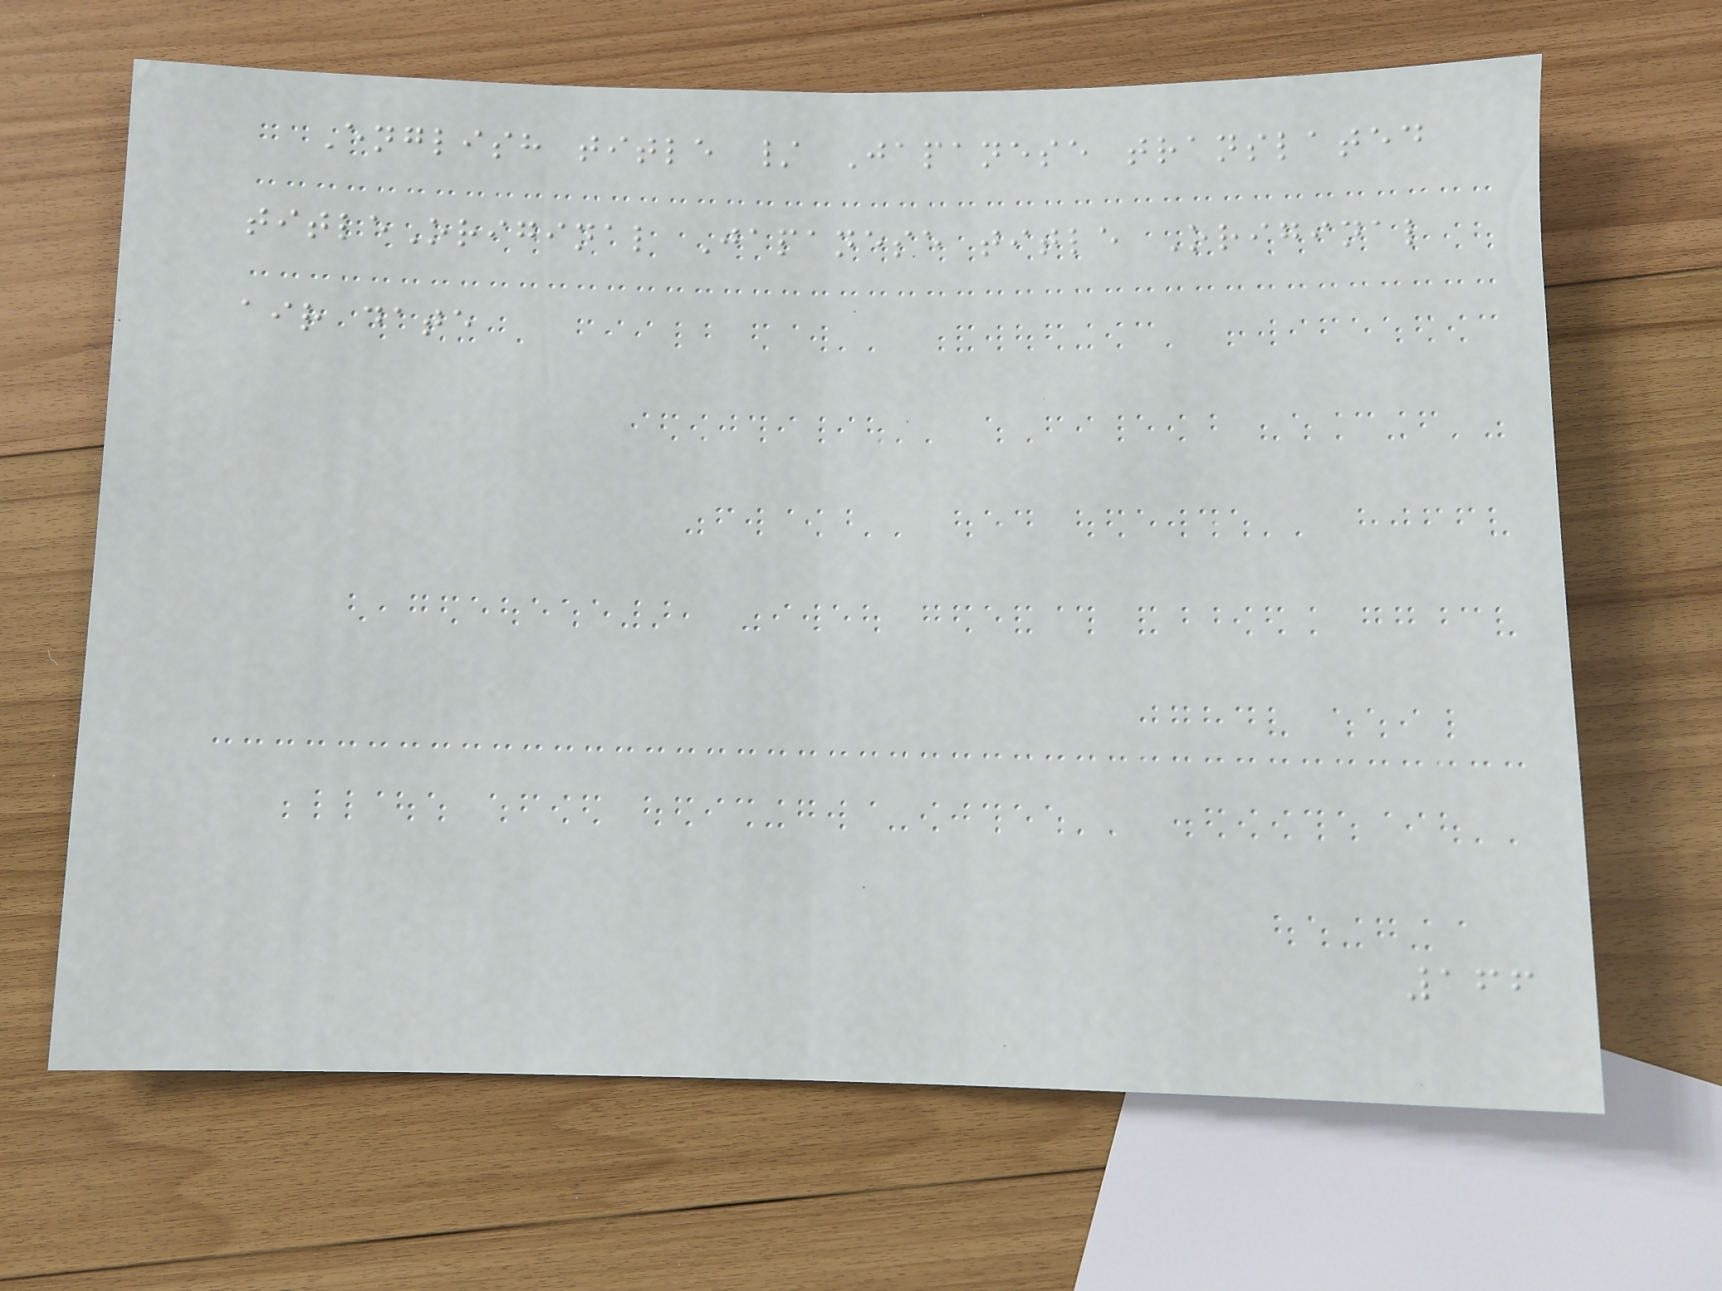English title / Japanese translated
titleOriginal Japanese title Original
air date
166
